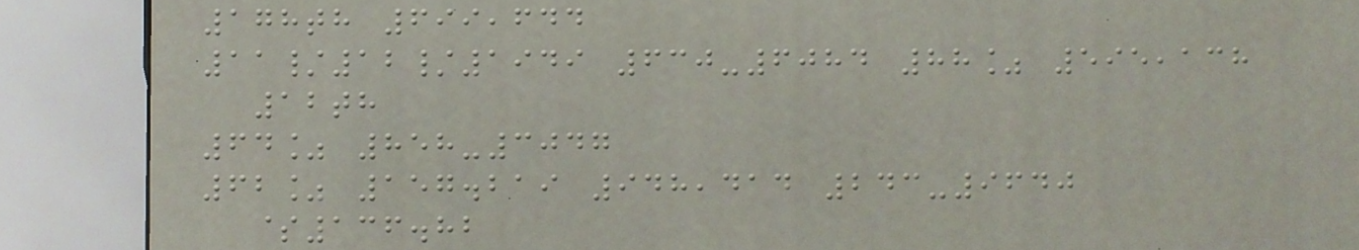178th 699,644
11/12/1949 630-6084 88% 595,138
12th
64% 858-3047
62% 157.219 948,414 243-9640
$136.82
